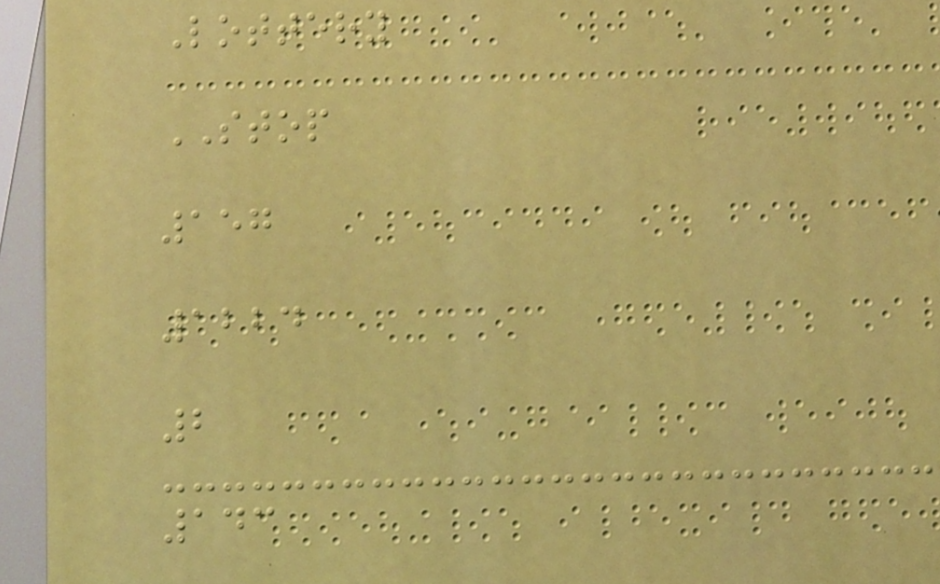Lottery
STOP
157
1224
2
143
